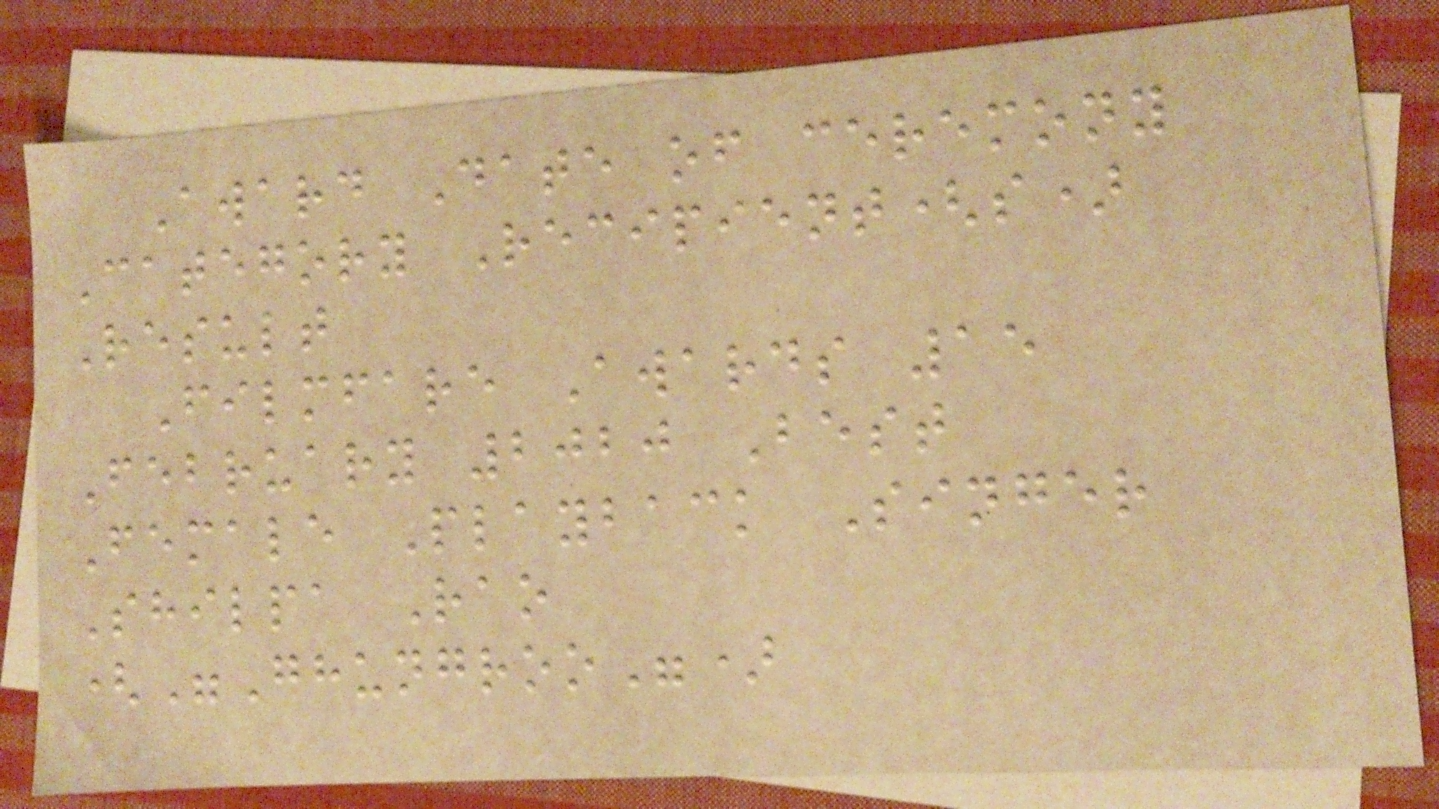Award Date of ceremony
Category Recipient(s)
Result
Filmfare Awards 15
February 2020 Best
Female Playback Singer
Shilpa Rao
("Ghungroo")
